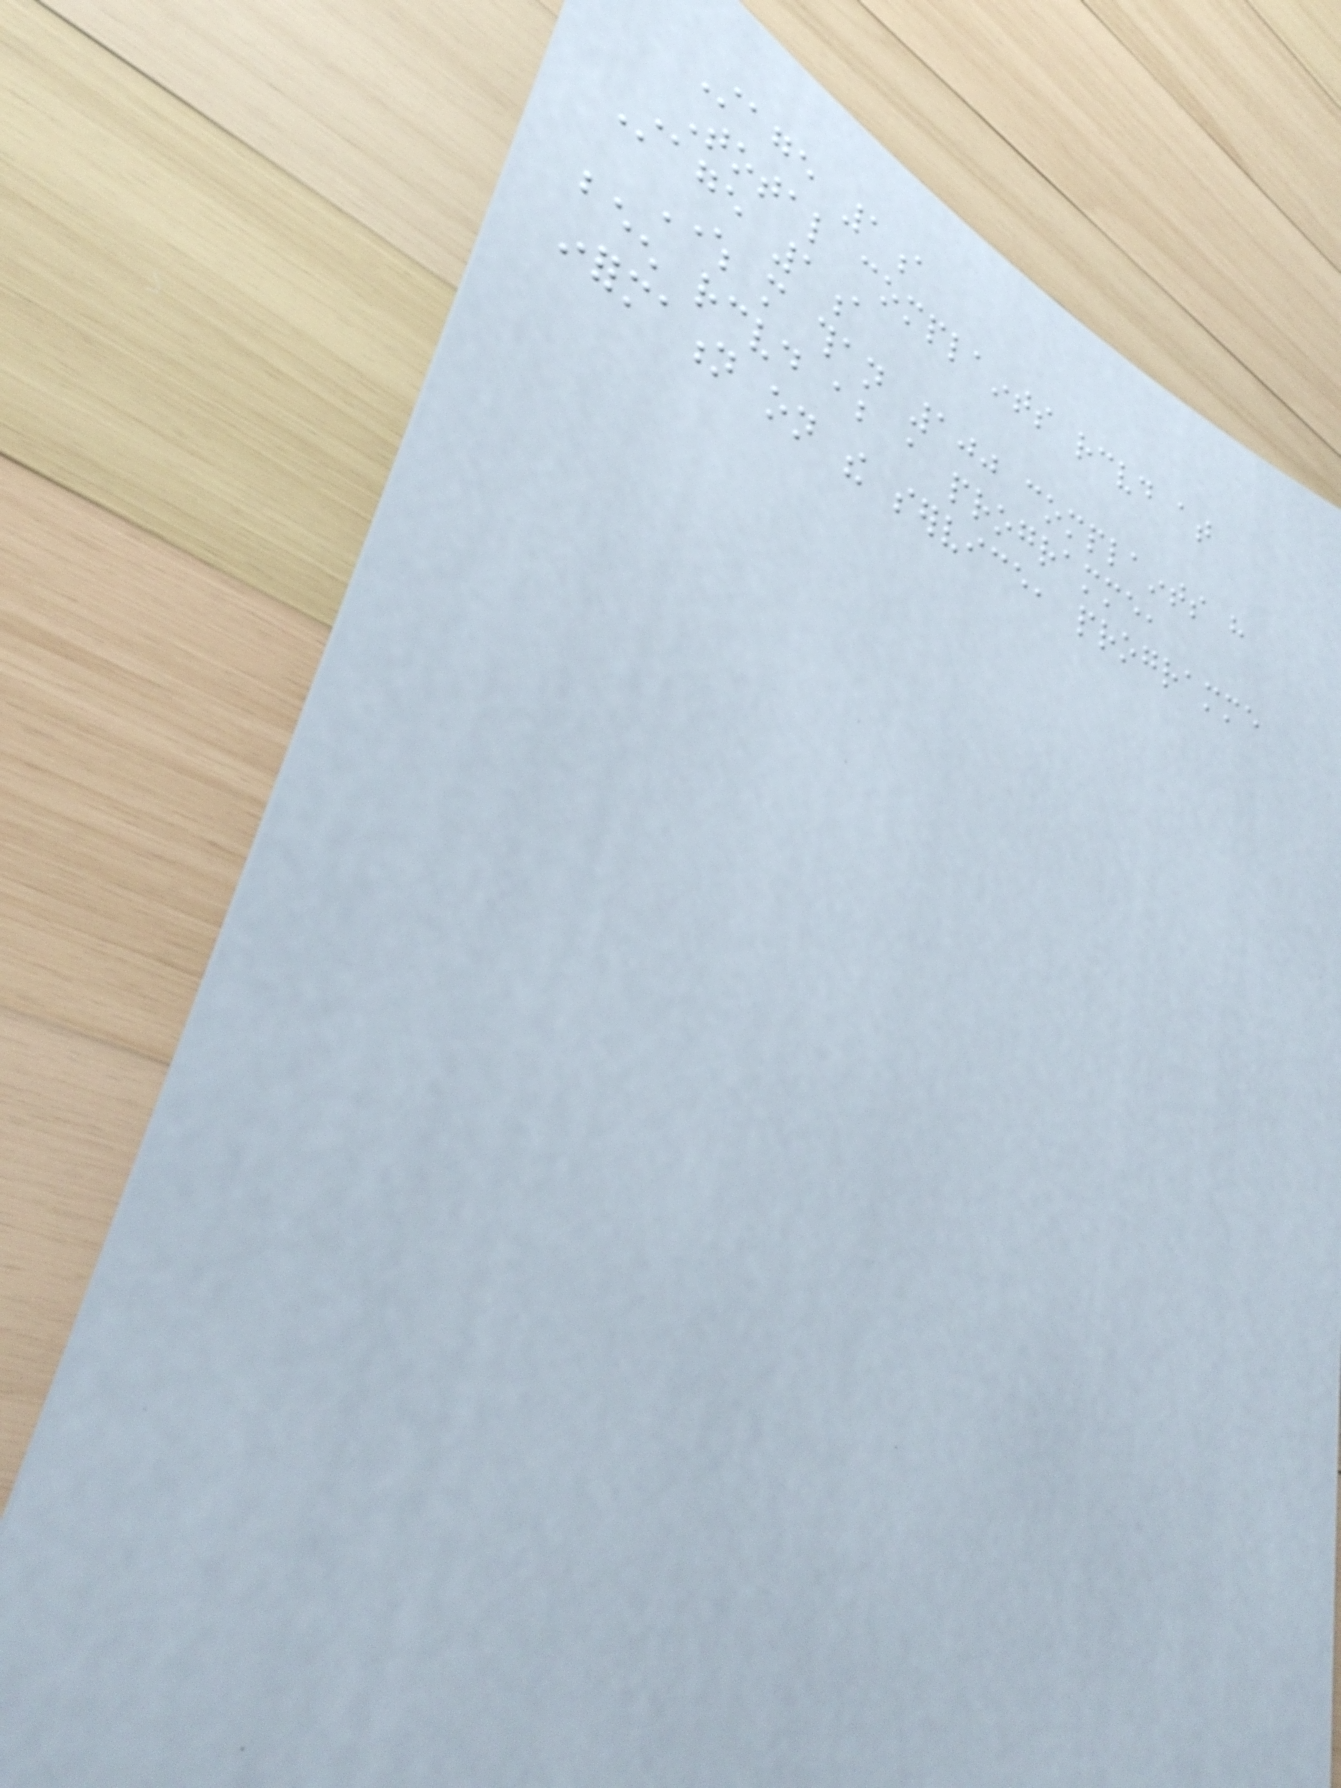Stage 1a
Total complaints received at
Stage 1a
Where more than 100 complaints have
been received about a programme,
information on the service, programme
